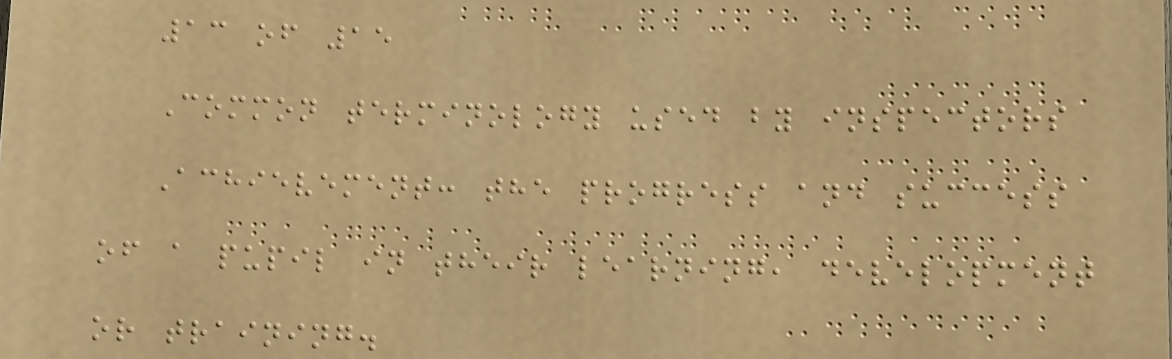13 of 15
Common terminology used by inspectors
Achievement: the progress and success
of a pupil in their learning, development
or training.
